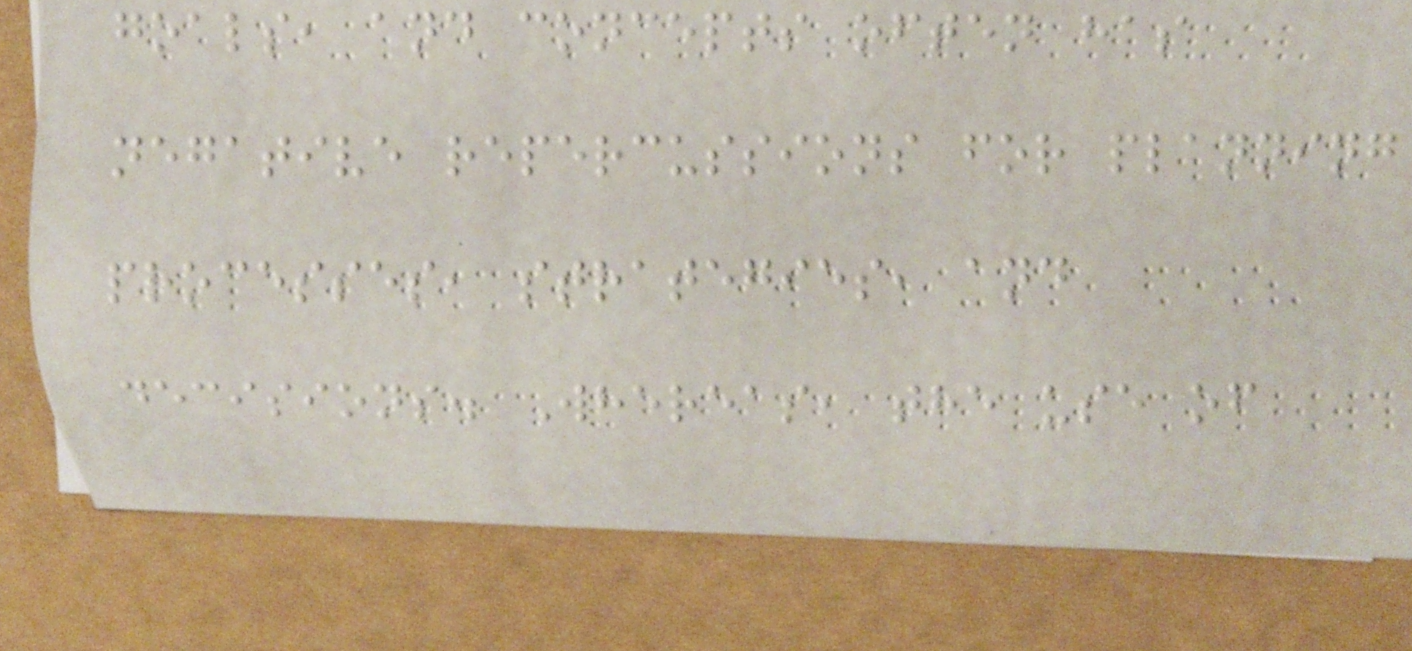goals, and concepts often has
negative repercussions for planning
processes, strategies, and
decisions. Whereas, the use of
